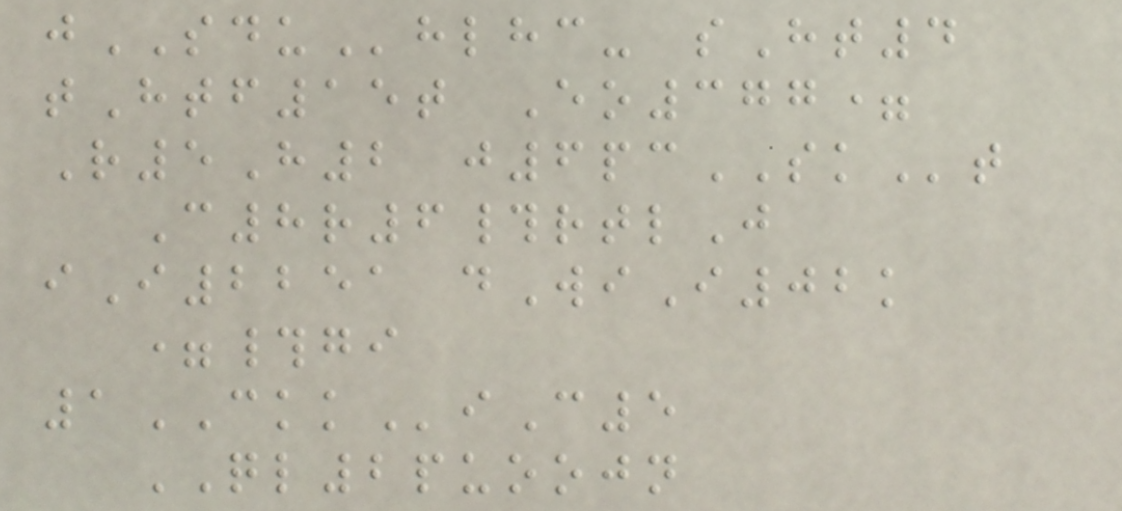jSDUhlhc- sHt4
tHtf15t Eo377=
R5H2 j6pcSKt
C8r6#rtlJ
iI2251 dWiI02k
=#gi
1CKKiC5
QL2puoojn
